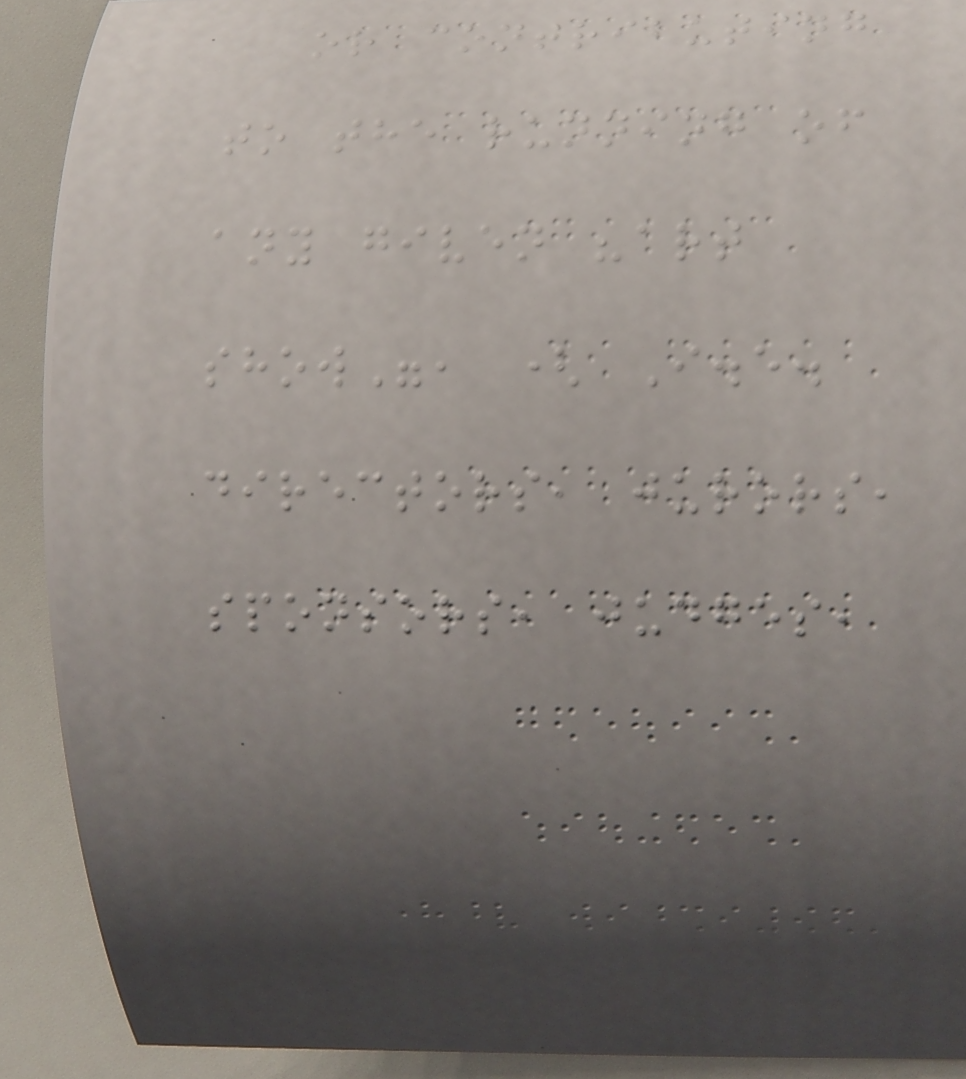or contributing
to the running of
any given "art
show", ( I.e.
directors, jurors,
sponsors, judges,
